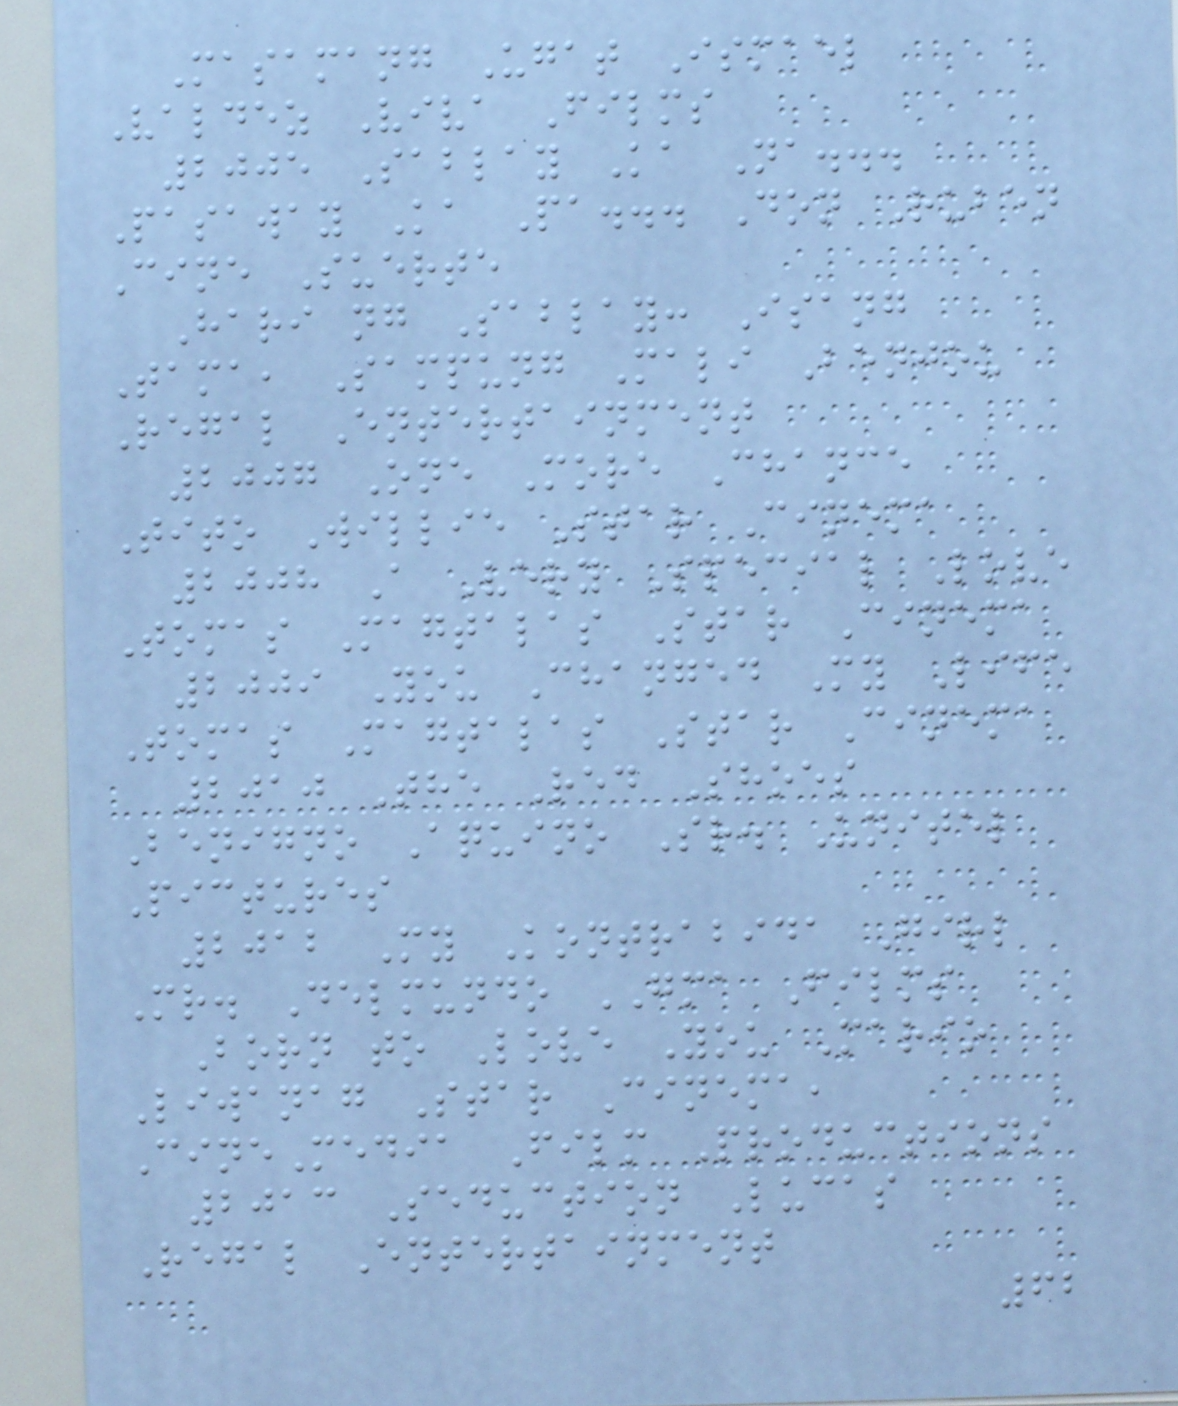Masamang Ugat Ismael
Valdez Viva Films
2005 Sablay Ka Na...
Pasaway Ka Pa... Don Ruben
Cine Suerte
Hari ng Sablay: Isang
Tama, Sampung Mali Benjou
Regal Entertainment
2007 One More Chance
Tito Willie Star Cinema
2008 A Very Special Love
Tomas Magtalas Star Cinema
2009 You Changed My Life
Tomas Magtalas Star Cinema
2010 The Red Shoes
Benigno Aquino Sr. Unitel
Pictures
2012 My Kontrabida Girl
Mr. Delmundo GMA Films
Born to Love You Mario
Liwanag Star Cinema,
CineMedia Film Productions
2013 Seduction Lucas
Regal Entertainment
62
